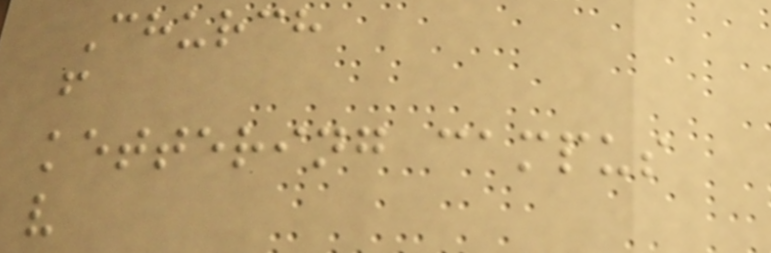Church
f
kettering campus
v
